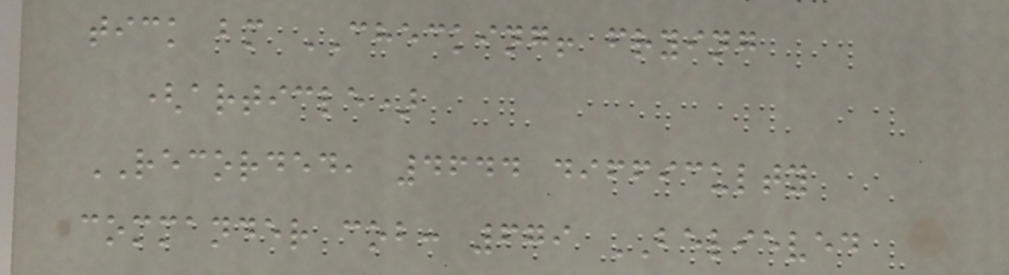tick bm CHECKING! frying
(article)
RECORDED, 4644 difficulty
commander cob: 679 BELIEVED
